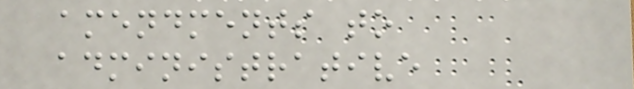amendments to
administrative
